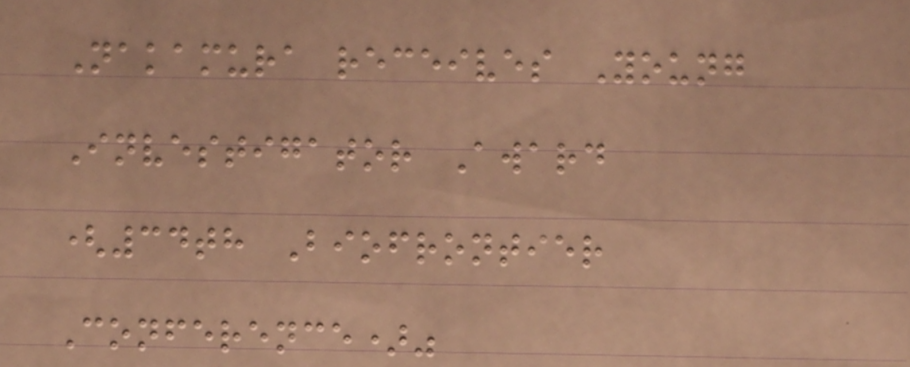Nakamura receives Young
Investigator Award
(34th Biofrontier
Conference)"
